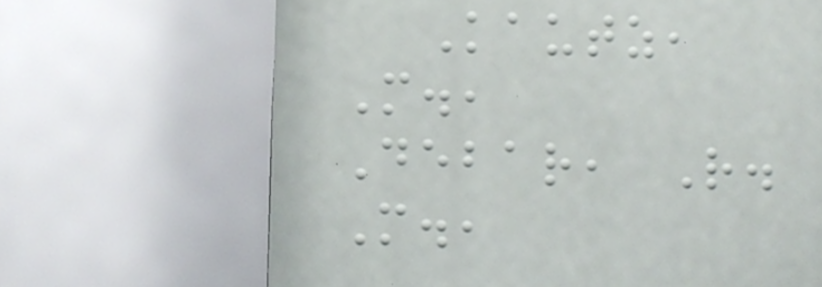Kautz,
M.,
Debar, R.
M.,
